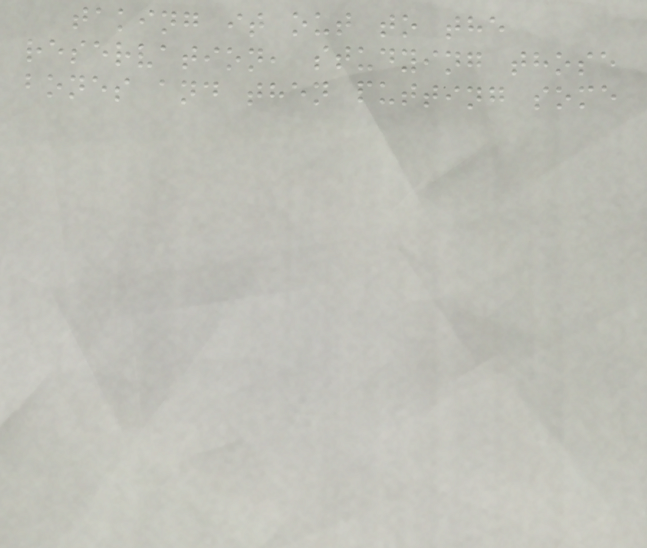taking it out to the
reservation, studying those
bones and then putting some
